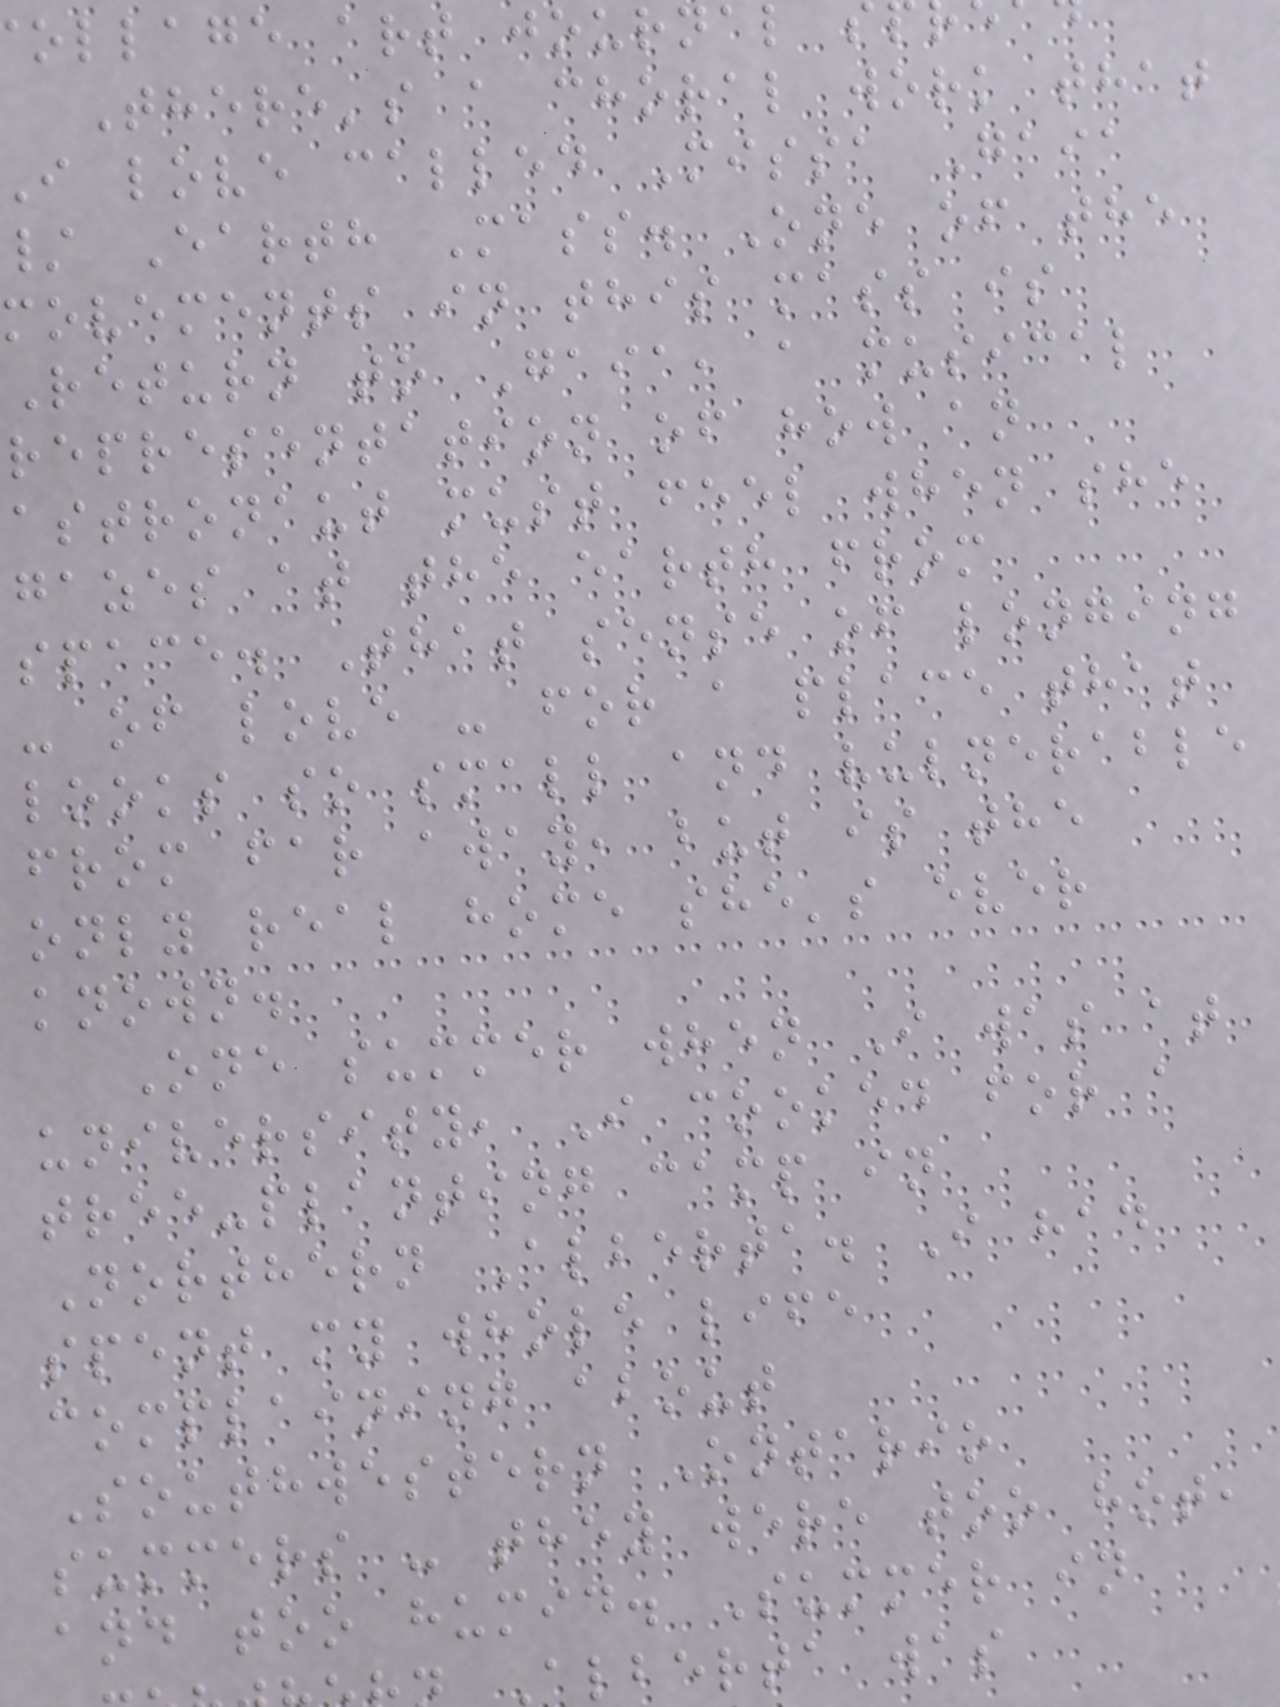ollage art journal
There's a choral work that
i love called Missa Gaia
Earth Mass. One of the
movements in this mass is
Return to Gaia, a musical
representation of how an
astronaut must feel when she
gazes at the earth from
space. That sense of longing
- of love - for a place that
looks so small and vulnerable
from far away, but is the
only real home she's ever
known.
One summer when I was at
university, I cooked for a
tree-planting camp in
Northern Alberta. I had
spent my whole life
complaining about
Southwestern Ontario
summers - they were too hot,
and too humid. Summer in
alberta was
